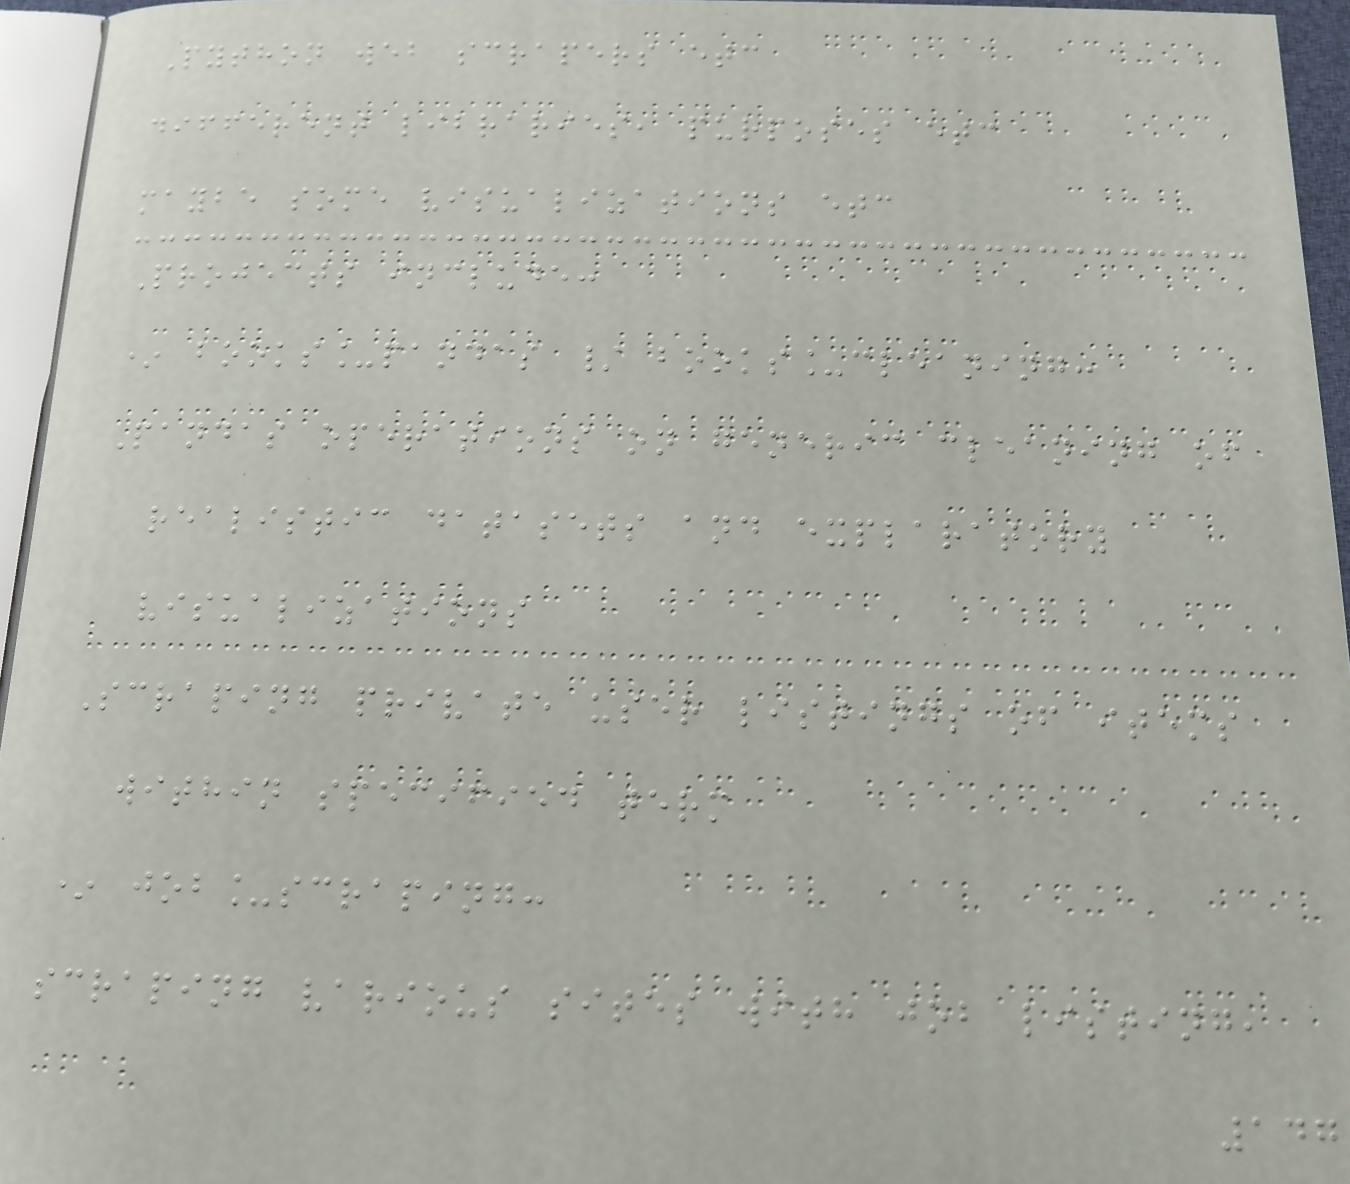Python web scrapers etc
different libraries, purposes etc
maybe some visualizations etc
Projects include:
* books_pandas / books_cleaning:
Pandas operations on generic cleaning of
realistic datasets and explaratory
visualizations
Scraping private user listings of items
within specified term
* job_scraping:
scraping various sites with job listing,
147
